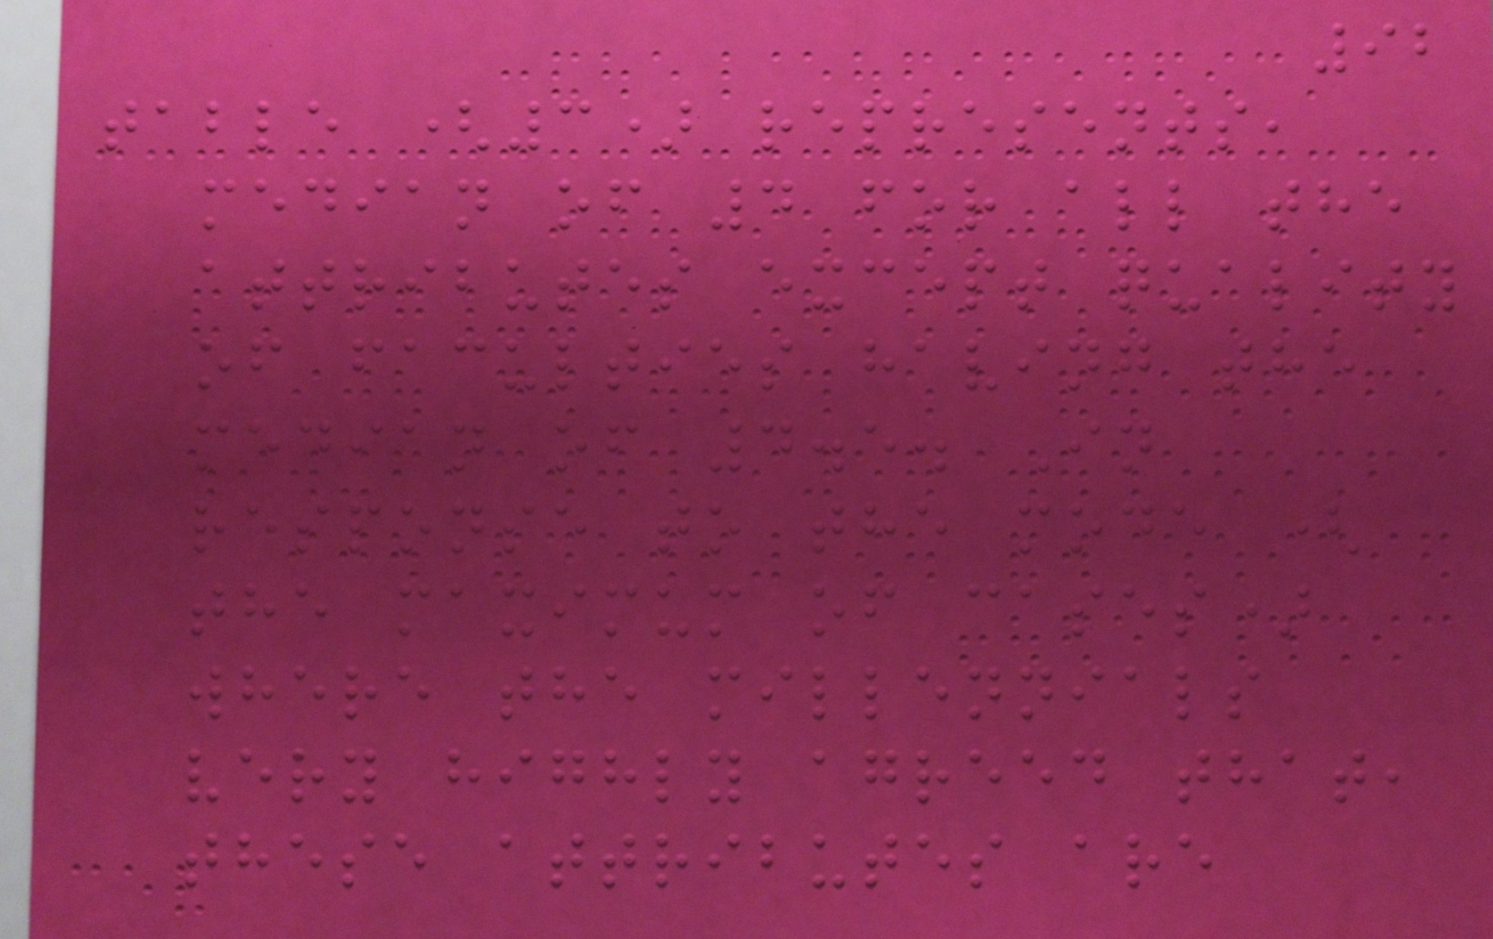92
table (3) represents,
median of 4 for all the
attributes except quality
of faculties having the
median of 4.5. In
response to the mode (
the maximum of cases)
where the millennials
very highly agreed that,
these attributes are
